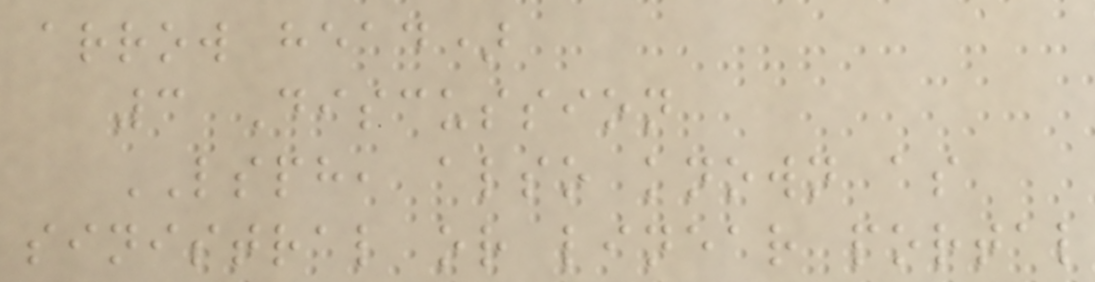arrow head)
3 Discussion
LSPH, also known as
sinistral or linear portal
